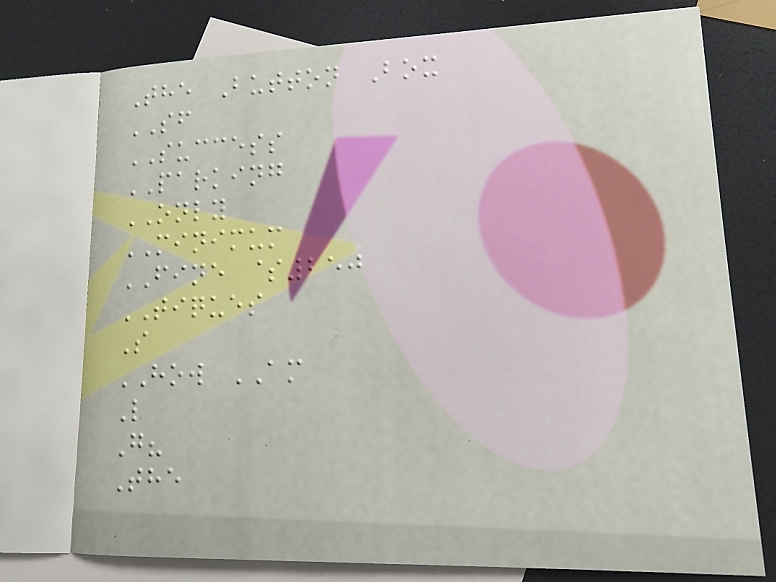The Button Box
SF
SUCCESS
PARKING
ONLY
MINIMUM
FINE $250
TIQUES
S
HOW AM
L
G?
The
